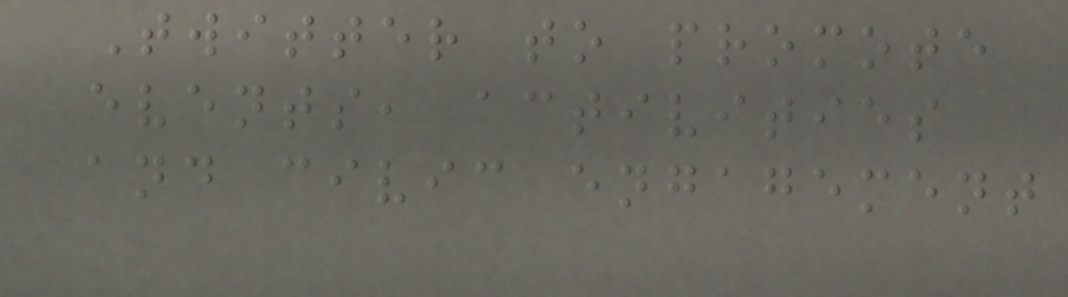Twitter to promote
events, activities
and civic engagement
